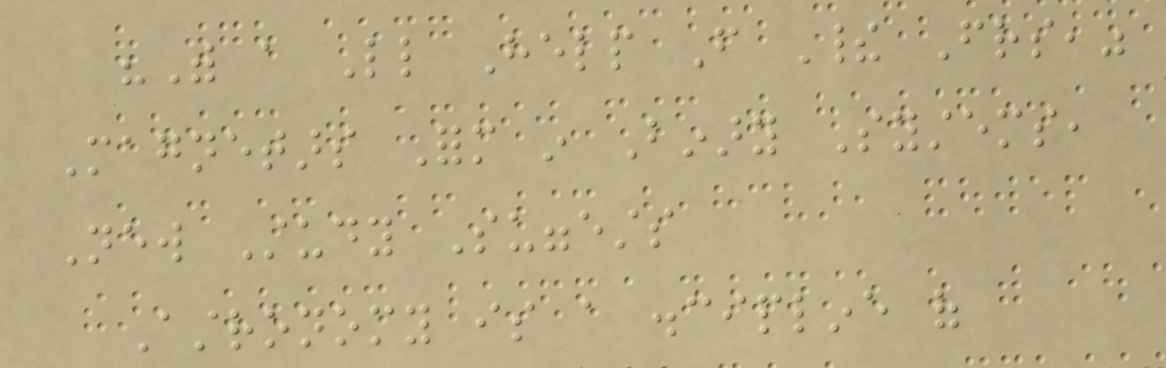"With a Little Help From Their Friends,"
Magnetars Form in Binary Systems,
New Study Suggests
Astronomy is a discipline of
